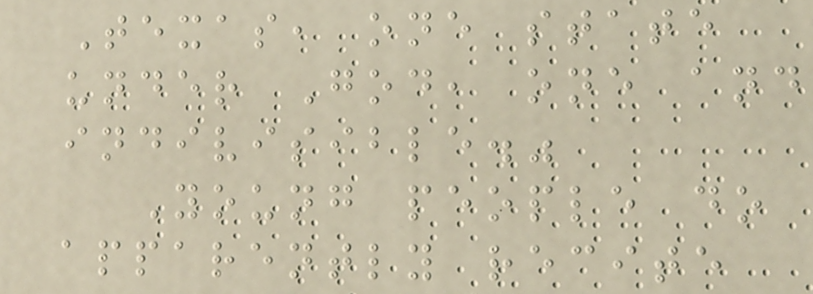Texas, one state
under God, one and
indivisible."
Young people do
apparently recite
